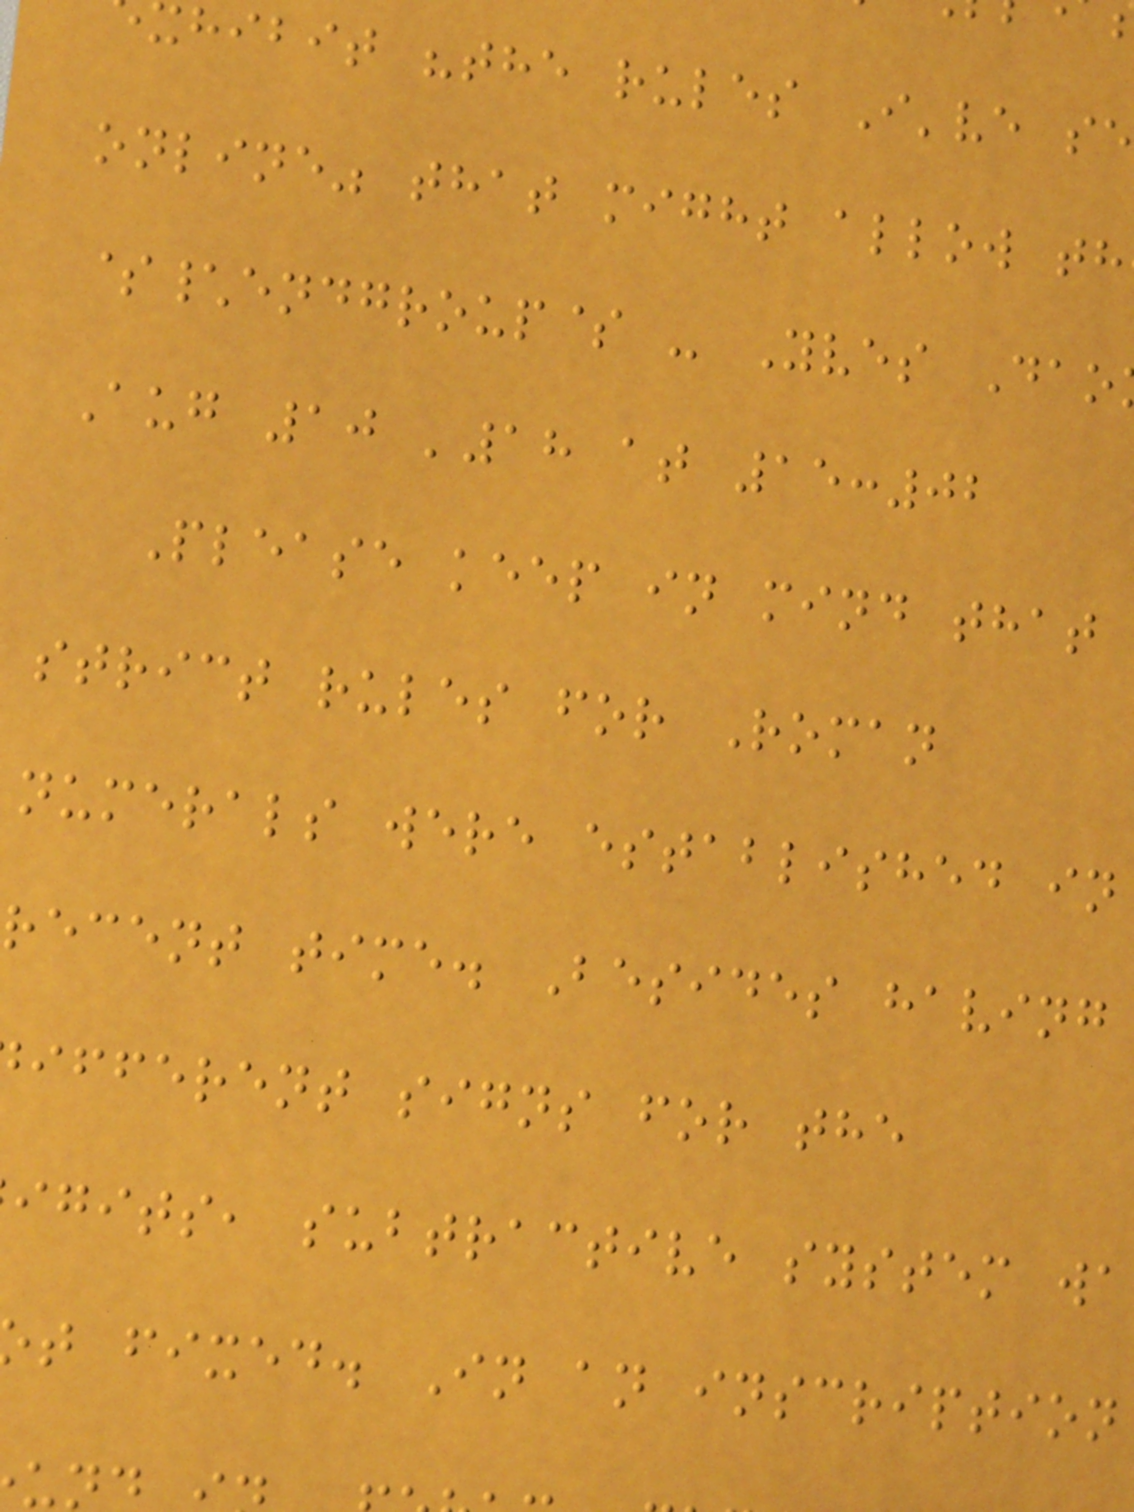hibit "the rules I've se
online" that might allow th
$\endgroup$ - Yves Dao
Aug 10 '18 at 15:02
Please keep in mind that
strict rules for Roman
numerals were established in
recent time. Besides having
ifferent signs for the
igits, subtractive system wa
t fixed. In an inscription
